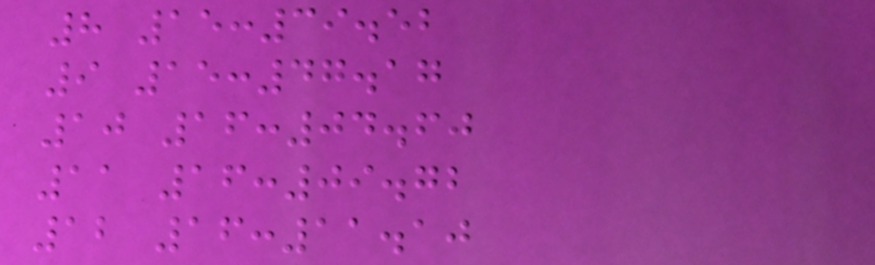8 15:39.52
9 15:47.17
10 16:04.60
11 16:09.72
12 16:11.10
